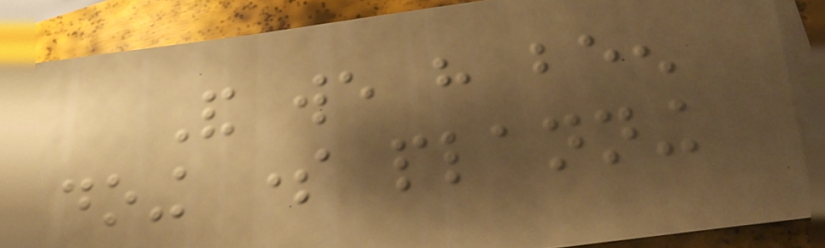And we have been
doing some planning
